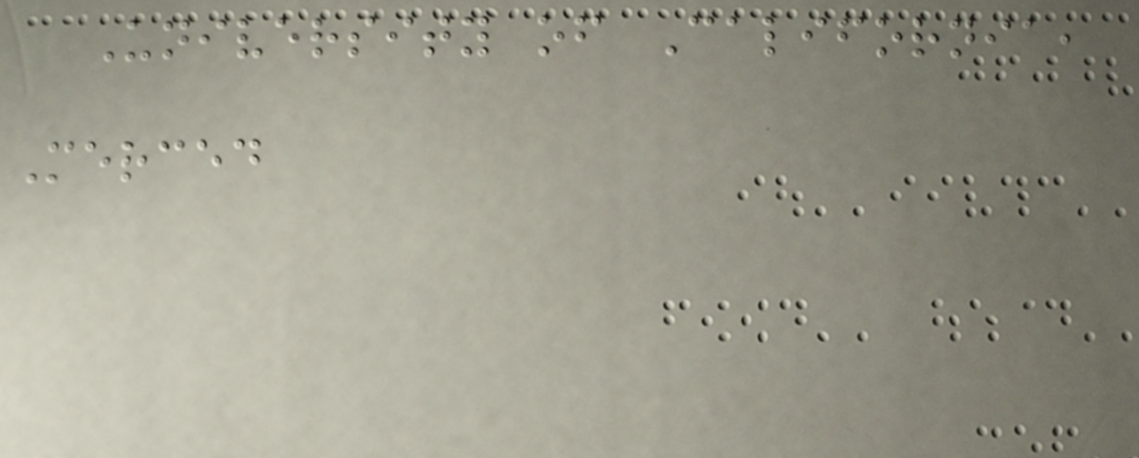University of California,
Merced
